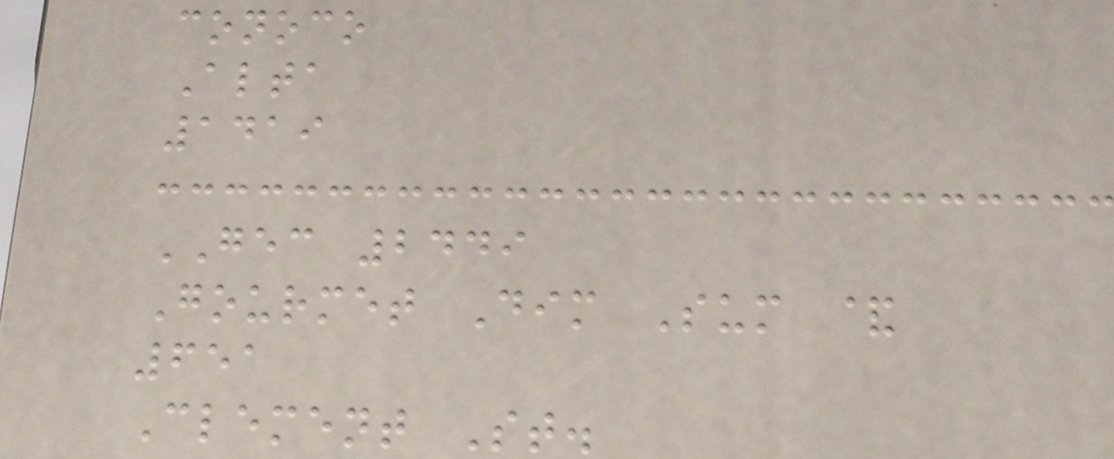conoco
Alta
1419
GEC 2449
Gourmet Dim Sum &
651
Clement St.
